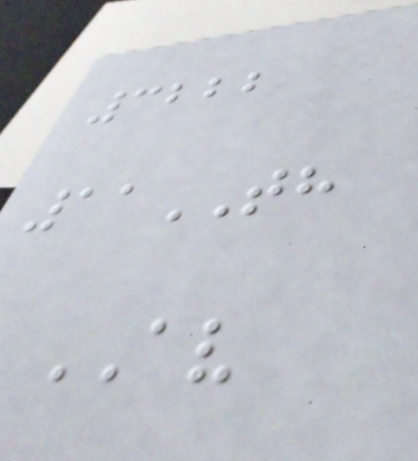3222
11TH
AV
